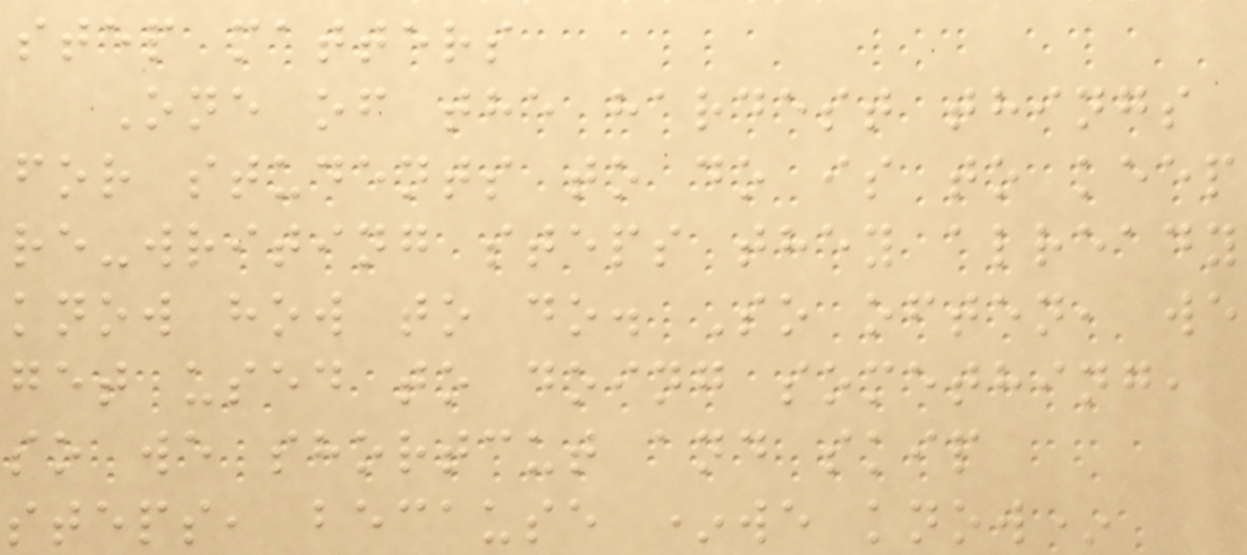step matters
One of the hardest things
for students to do is to keep
re-writing steps they already
know how to do. So often, we
get used to doing something,
so we shortcut and skip
steps, because *we know*
